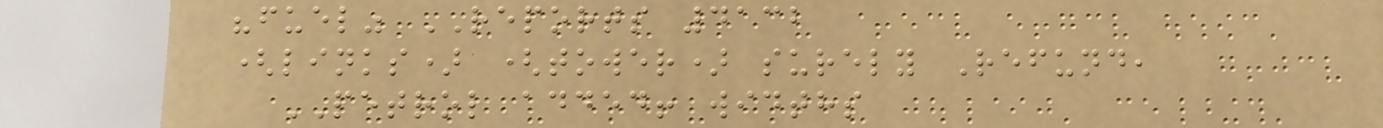"fuel" REPORTS 4132
(links) (tower) surely Refund,
PETROL added! widths
